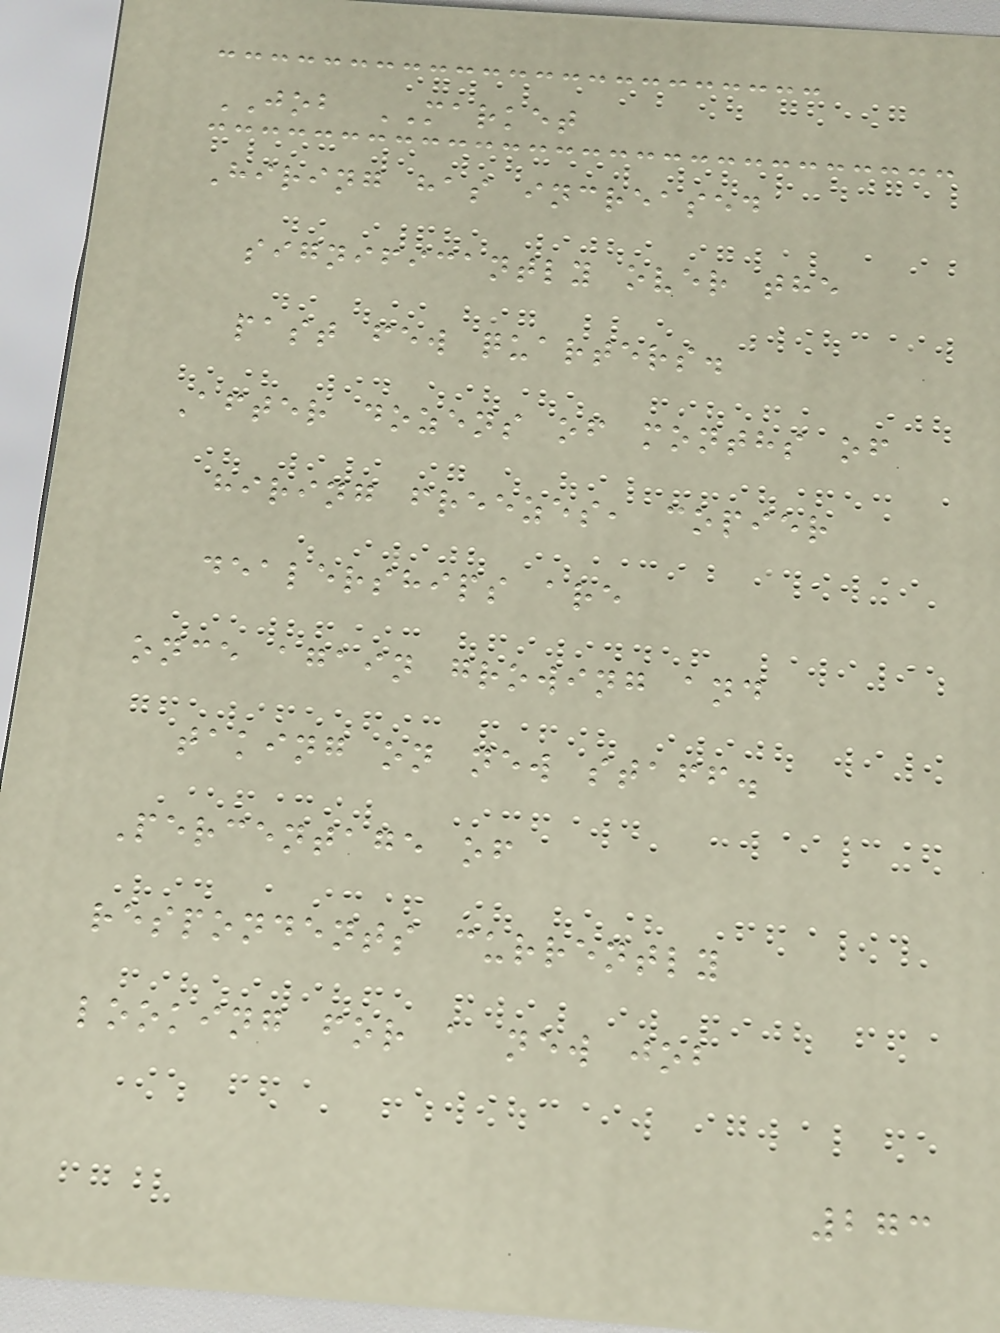JOB MARKET
Hiring has increased
significantly over the
past few quarters.
After dozens of months of
hiring freezes, copier
dealerships are
once again growing and
taking on new staff.
Percentage of
respondents currently
looking for a new job
273
